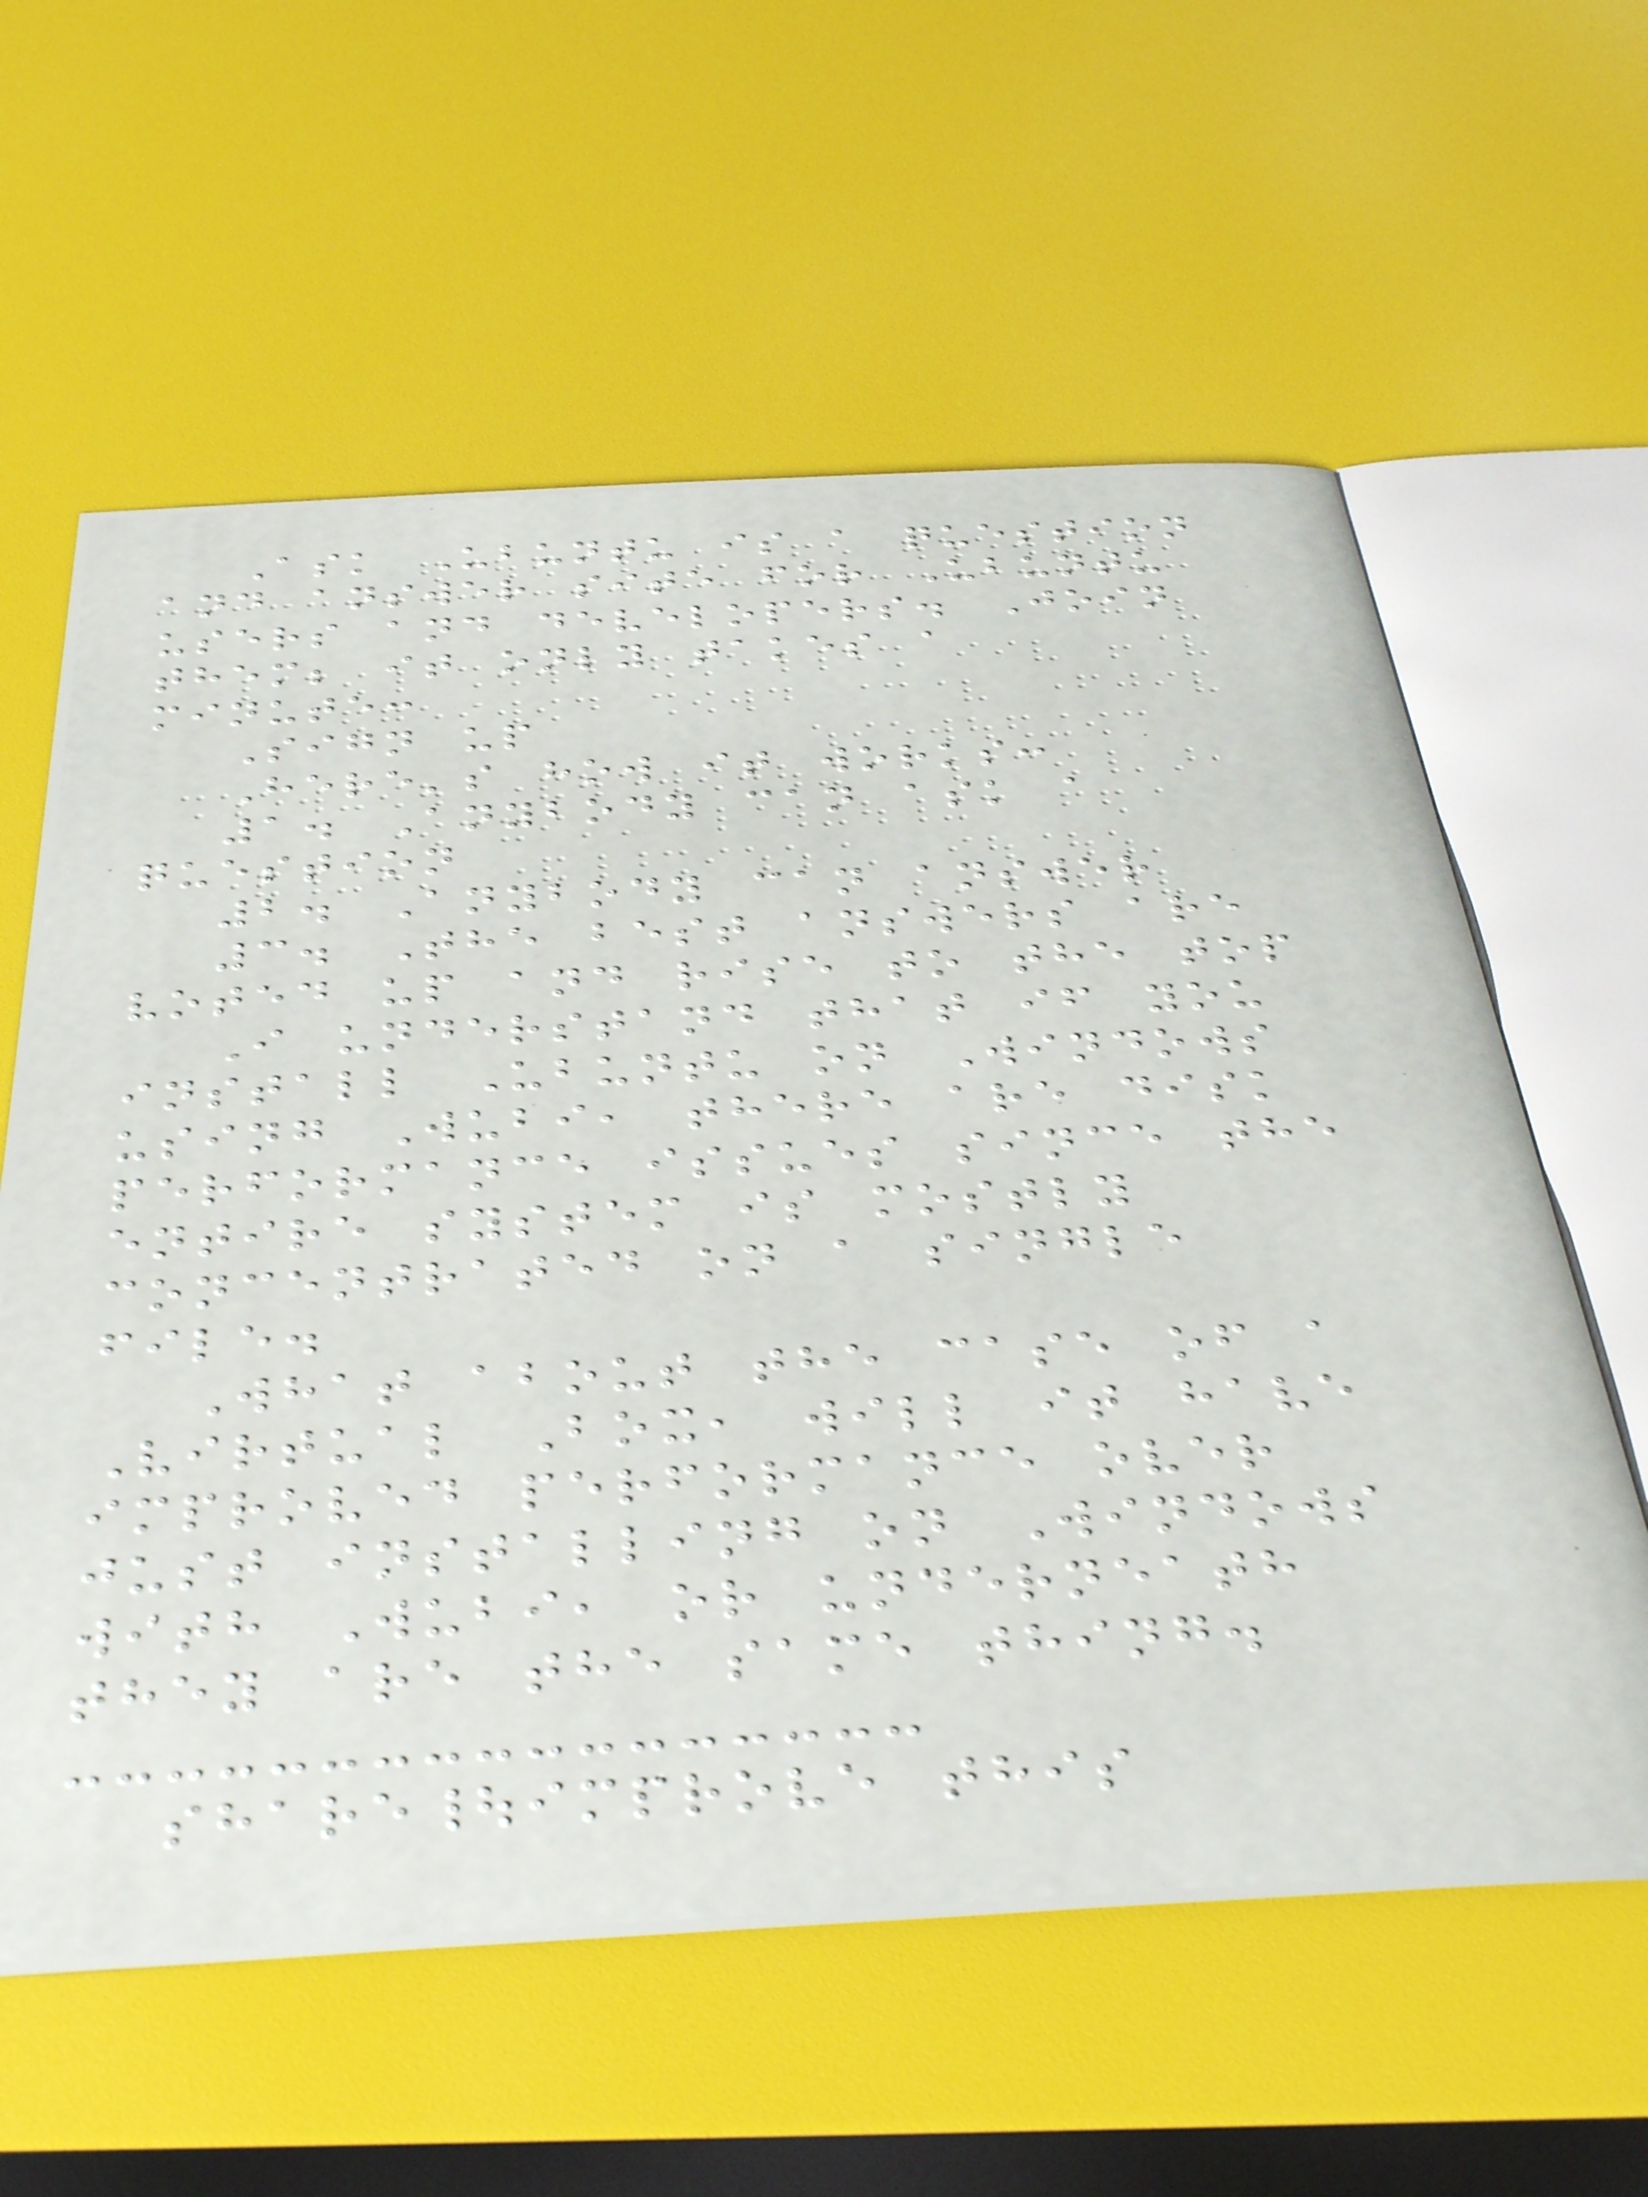Ask Ubuntu is a question
and answer site for Ubuntu
users and developers. Join
them; it only takes a
minute:
Sign up
Here's how it works:
1. Anybody can ask a
question
2. Anybody can answer
3. The best answers are
voted up and rise to the top
I understand that if you
install Ubuntu on Windows
using Wubi, there are disk
performance issues since the
entire system is mostly
concentrated on a single
file.
What about the case of a
Virtual Box, will it have
improved performance over
just installing on Windows
with Wubi, or underneath
they are the same thing.
share|improve this
